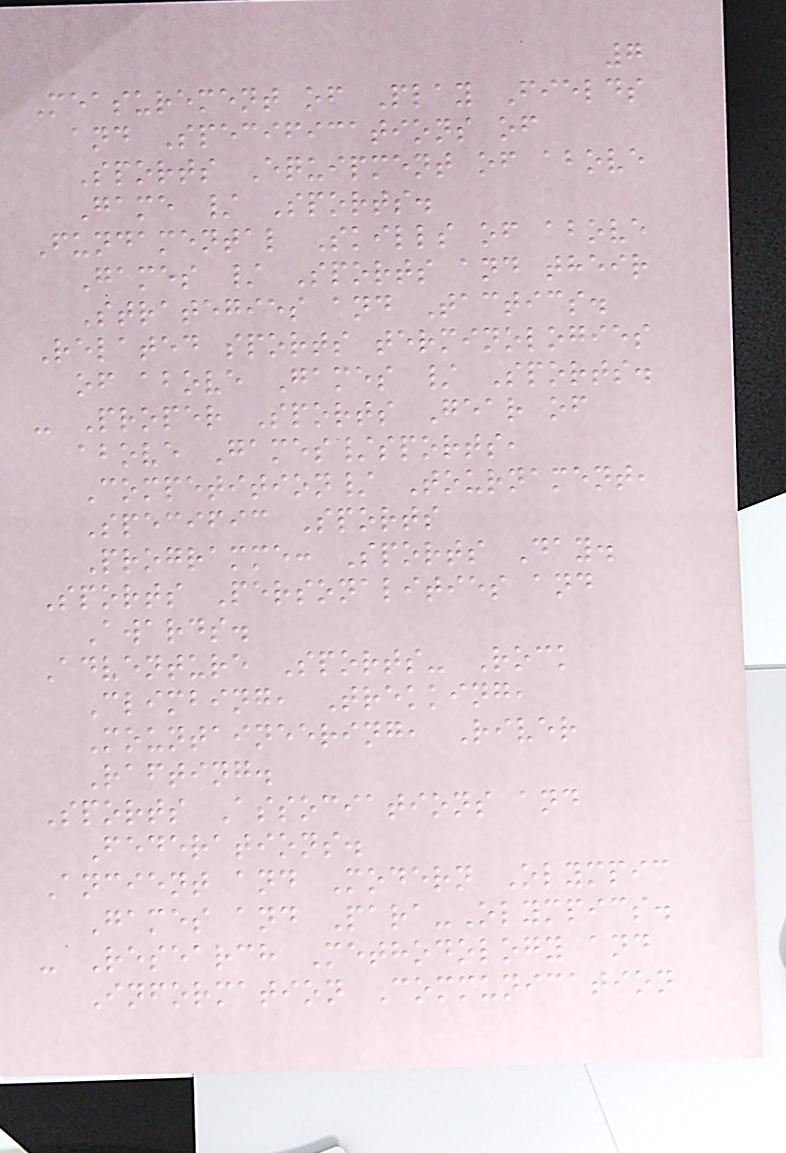7
Measurement of Play Fields
and Specifications of
Sports Equipment of above
Game / Sports.
Fundamental Skills of above
Games / Sports and their
Strategies and Tactics.
Related sports terminologies
of above Games / Sports.
- Proper Sports Gear of
above Games/sports,
Competition/ Tournament,
Specific Sports
Programme: Sports Day.
Sports Personalities and
Awards.
Adventure Sports- Rock
Climbing, Trekking,
Mountaineering, River
Rafting.
Sports Associations and
Federations.
Ancient and Modern Olympic
Games and Para-Olympics.
- Research Methodology and
Information Communication
